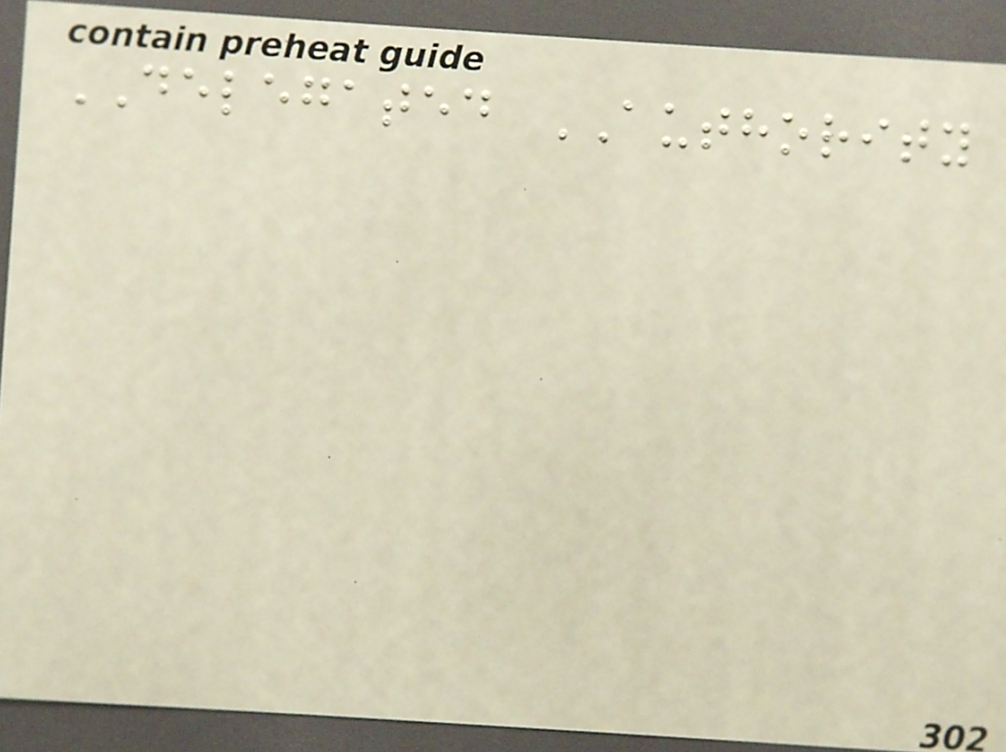DELEGATED AUTHORITY
